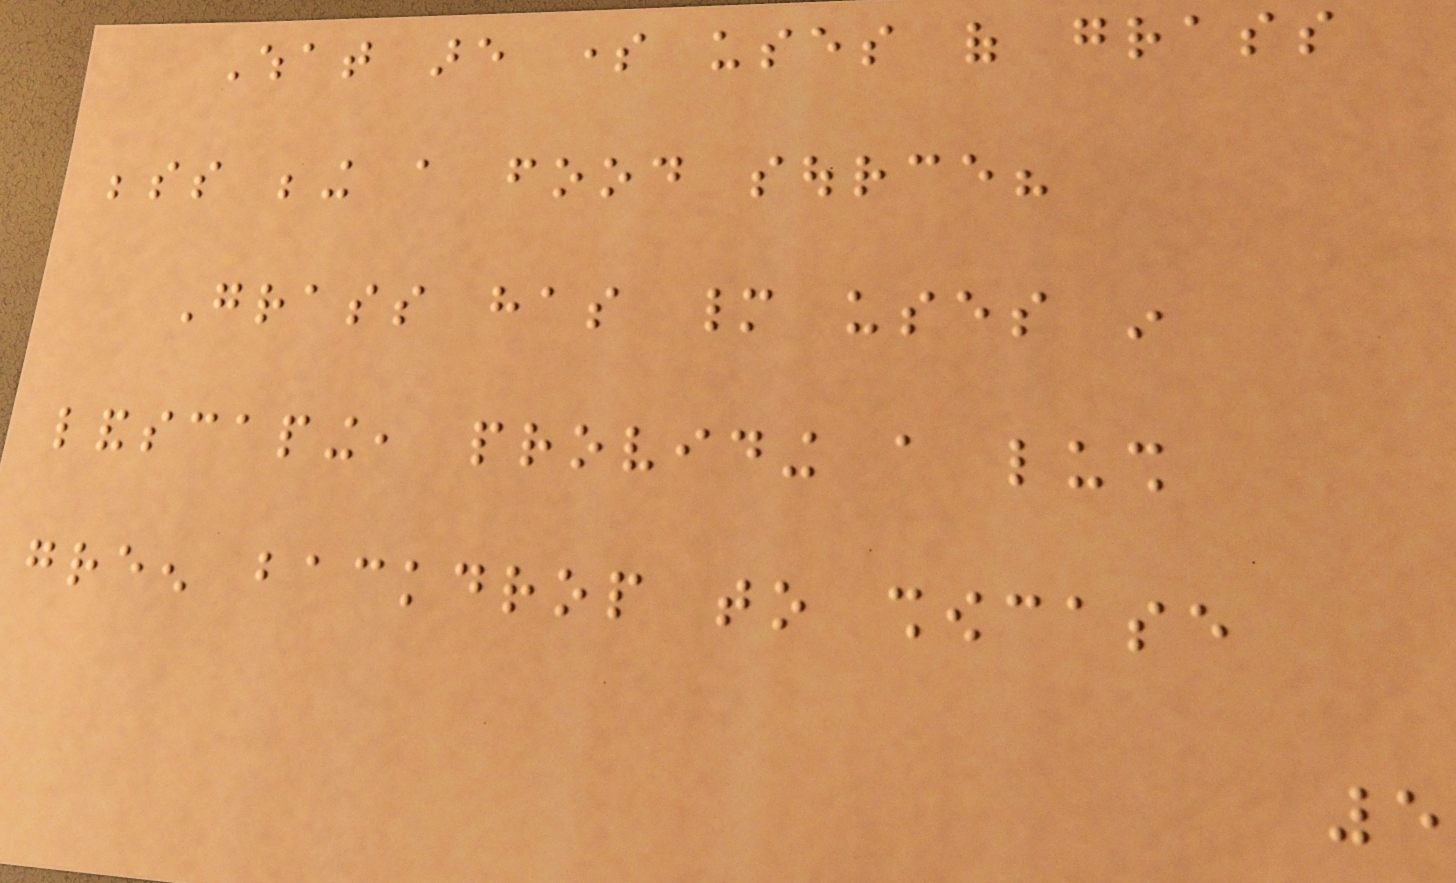What are some uses of grass
besides being a food source?
Grass has many uses in
landscaping, providing a lush
green backdrop to showcase
5
